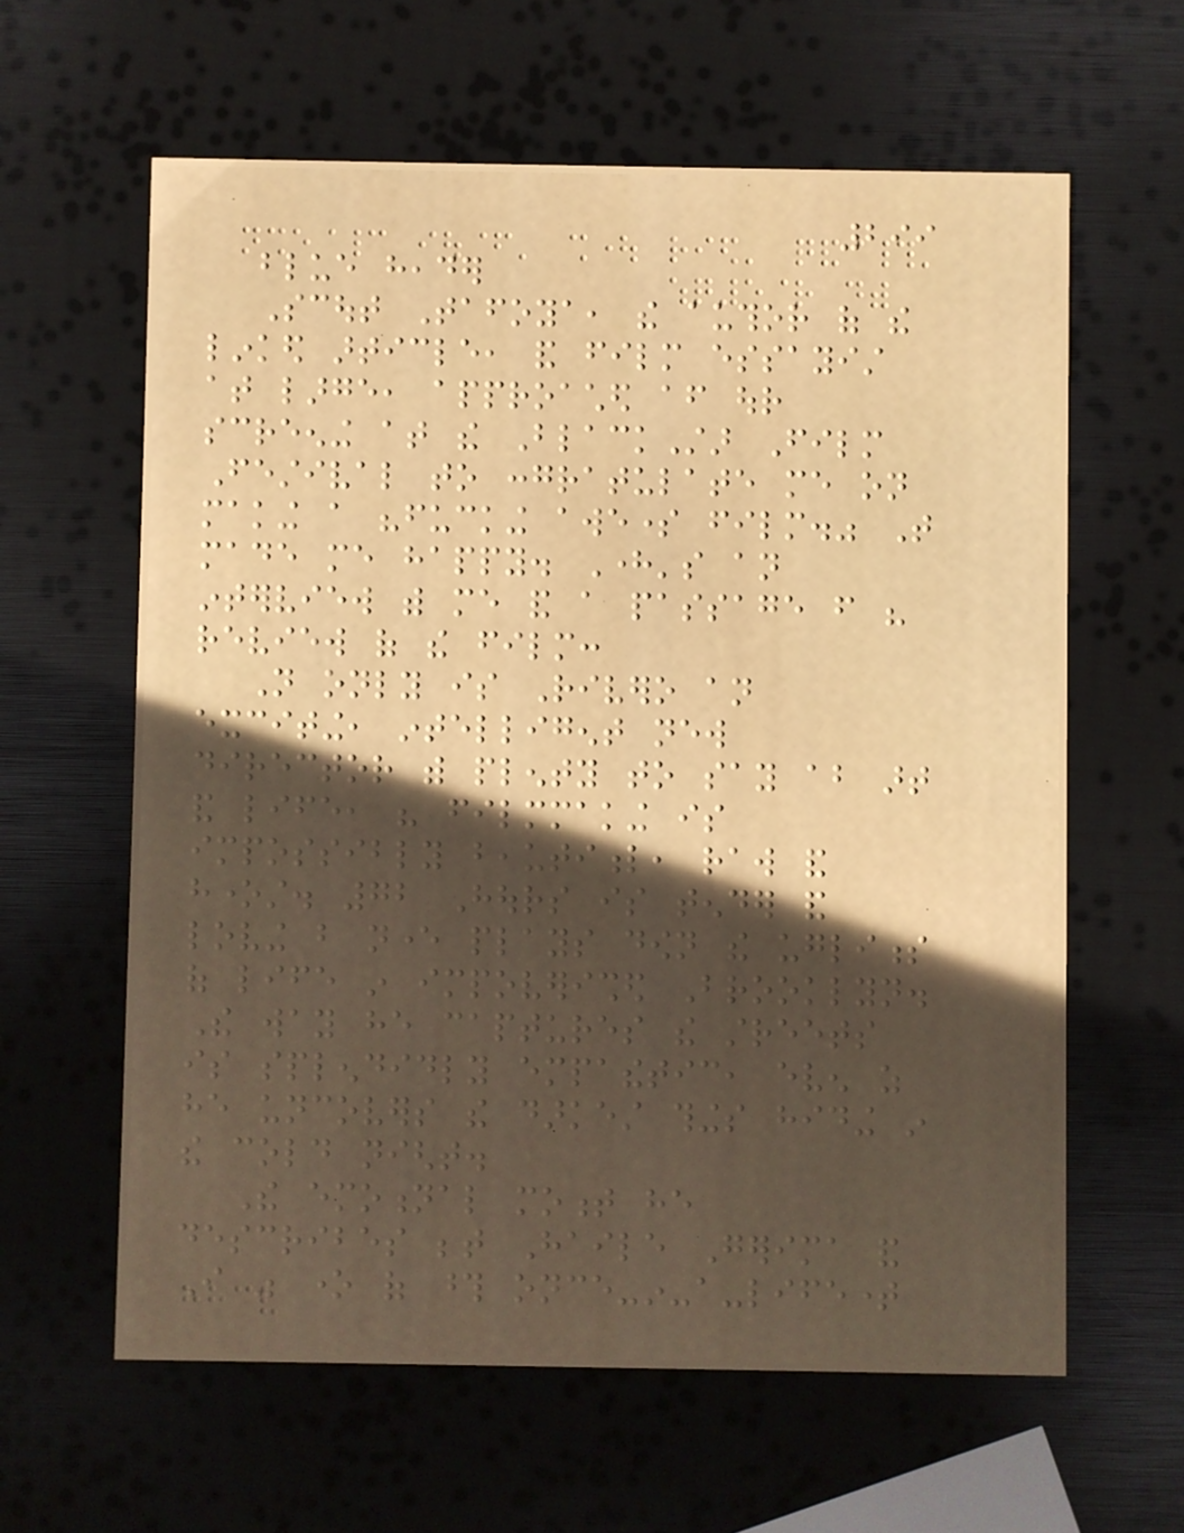299
blue header
Scout Tafoya, the author of the
linked article, and film essayist
at large, approached after our
screening at the BlackStar Film
Festival to congratulate me on
making a "fucking awesome film." That
made me happy. Here's an
interview with me and a passage from his
review of the film:
Not only is Rivero an
exciting, intelligent new
director with plenty to say about art
and life, his filmmaking is
impossibly beautiful, raw and
honest. 72 Hours is tender and
loving but never plays down the ugliness
of life in impoverished Brooklyn.
The way he captures the streets
is splendidly empathetic, even as
he uncovers the darkest things hiding in
the cold night.
The emotional moment he
describes between Haile Gerima and
I was one of those once-in-a-lifetime
